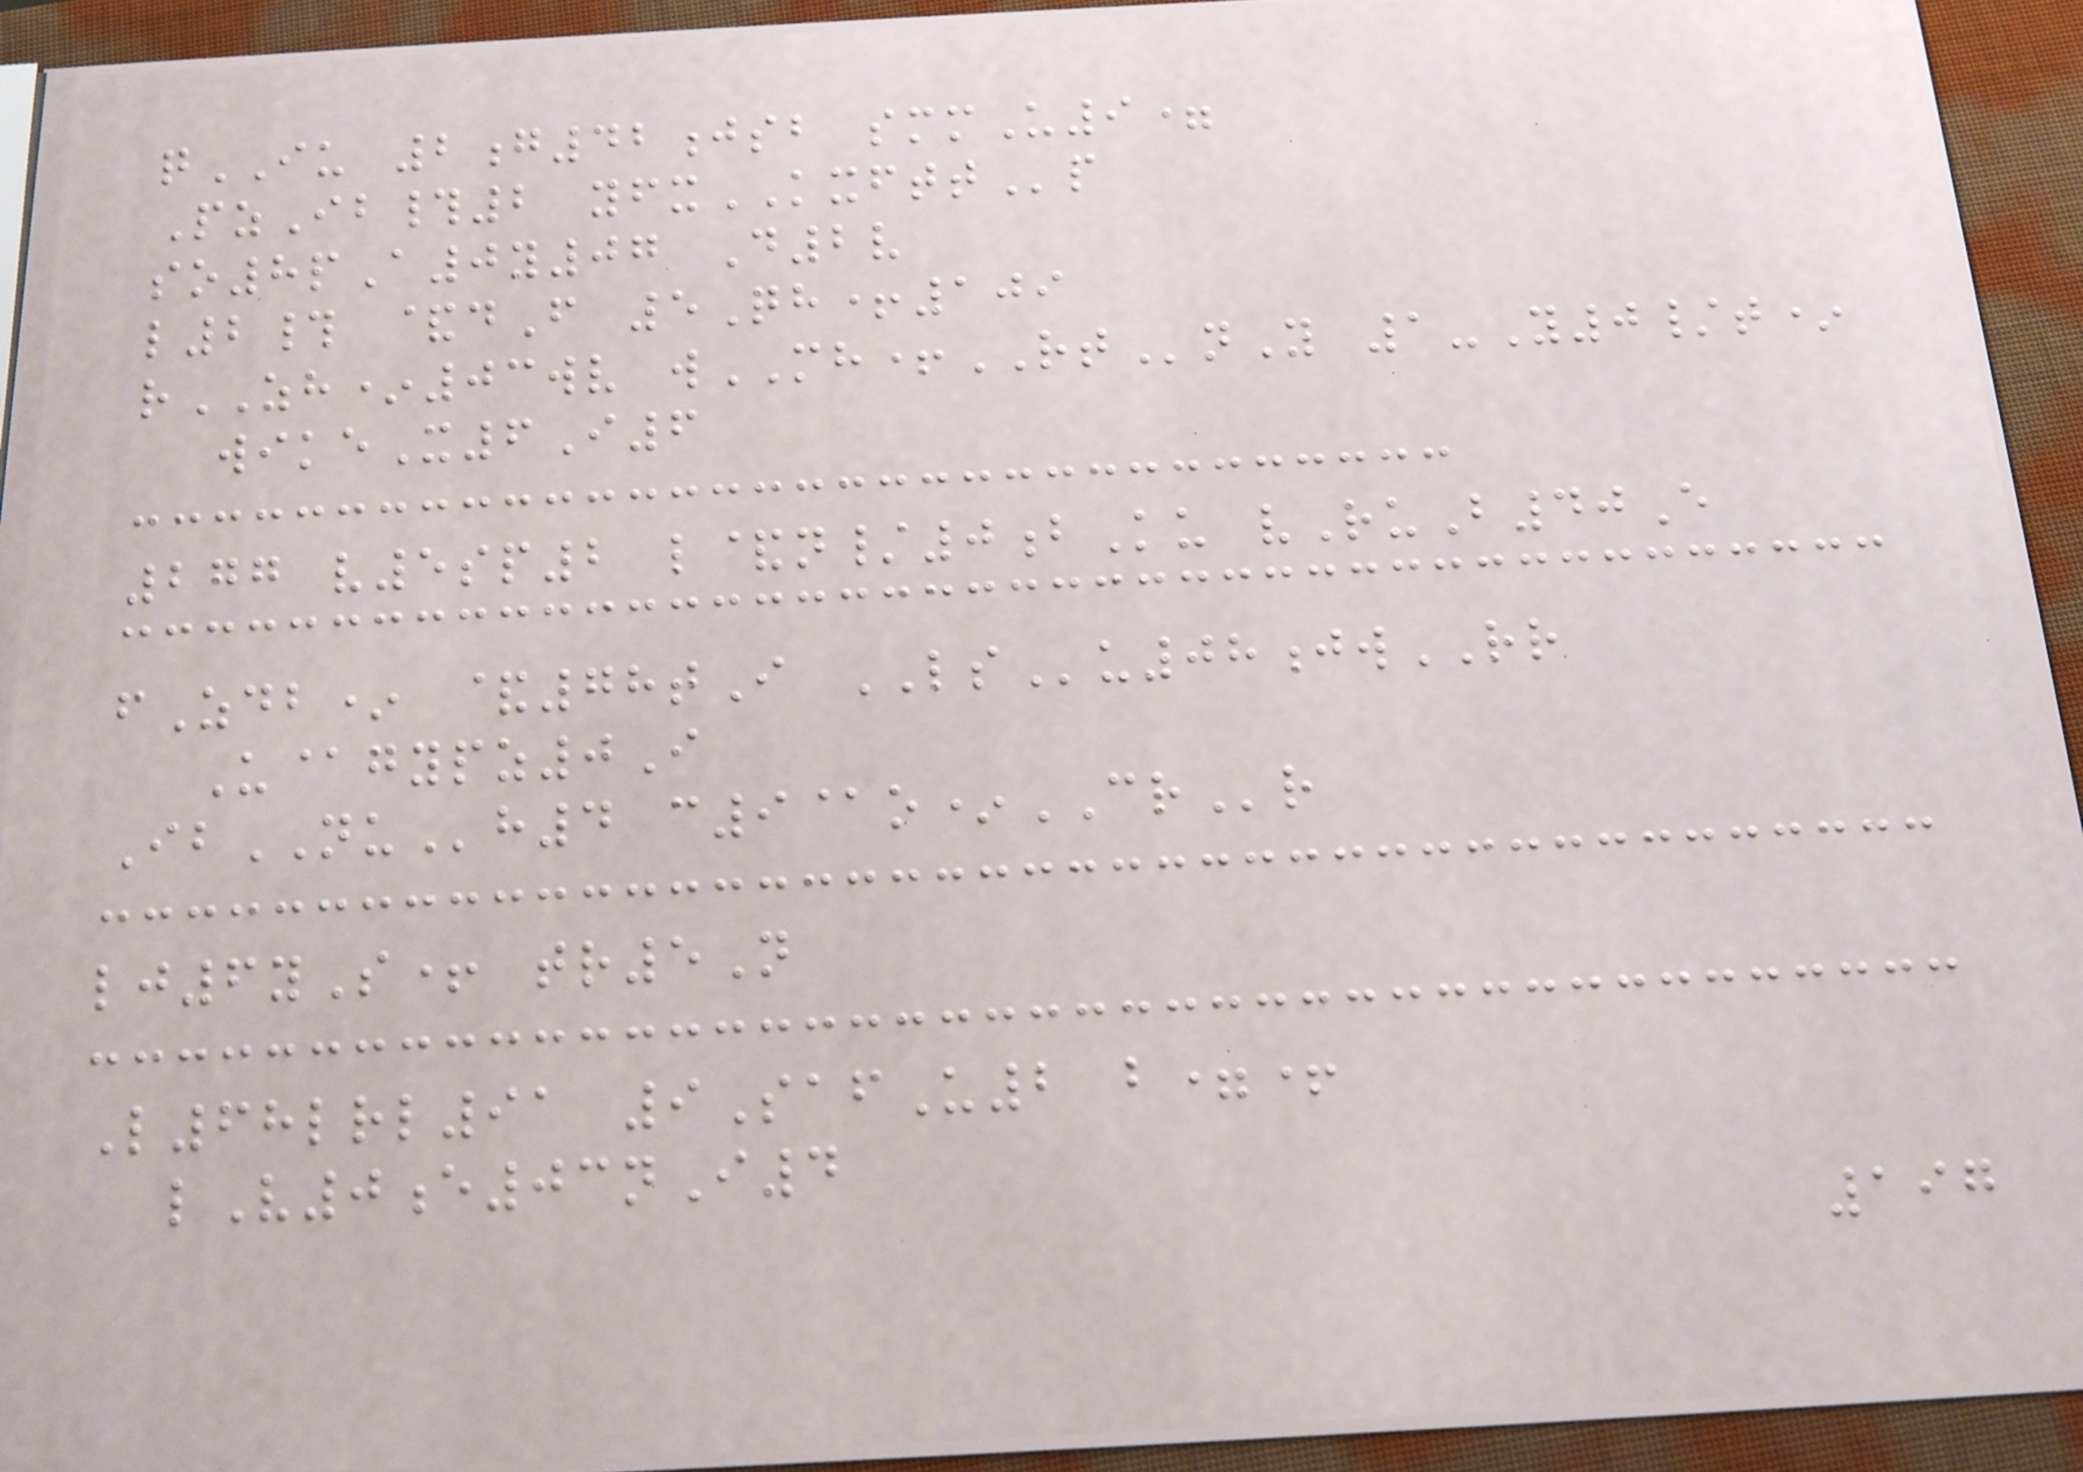qIU 2g42jsb smmU9=
PzIb#2 yfxKXFTTp
so8pA0y07 D2v
l2# &dF 5Qh+109
rZH*03wv wMH+RTnY 1-Y0/t*
wikeX6I6
277 v5sp2 l&n/0bKu vRuB40E
fZdb* &78tI LSu08jwRR
U@gypz0I
IbNUh4 c9@o*CRr
lj6yS+ tr5N
L68lrl91 9SafU2 b=+
lV0e03nI4
197
